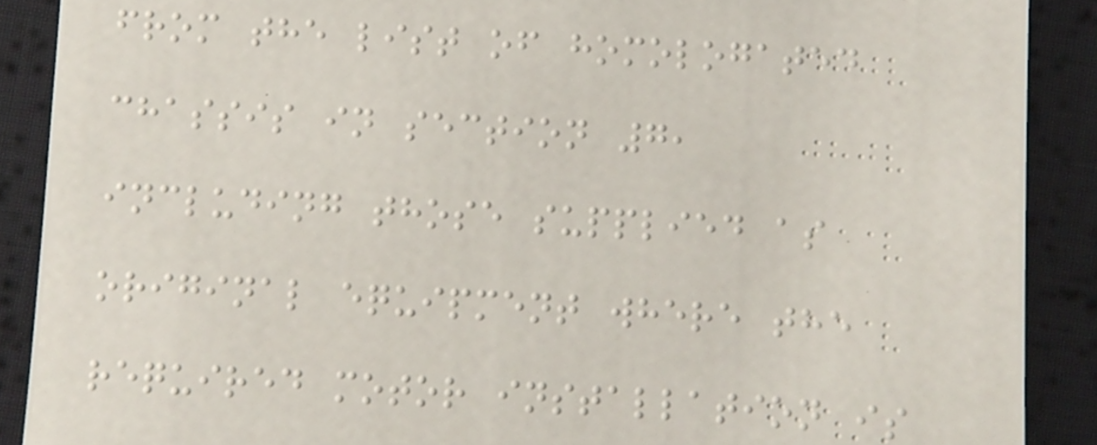from the list of homologated
chassis in section 7,
including those supplied as
original equipment where the
required motor installation is
